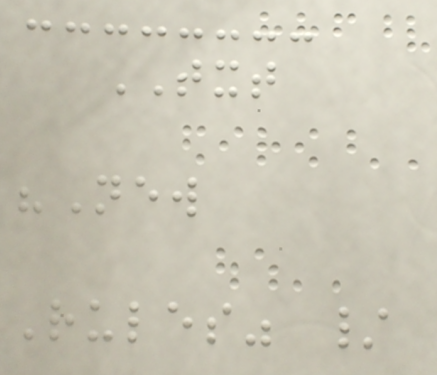TXT
"New
Rules" /
